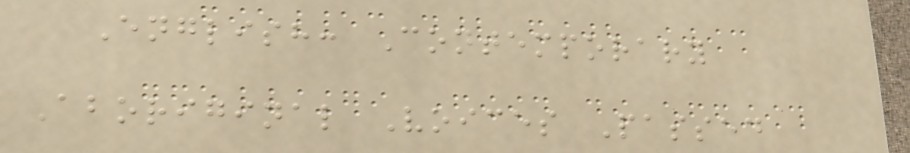English: Contemporary
Aboriginal Voices Passed
